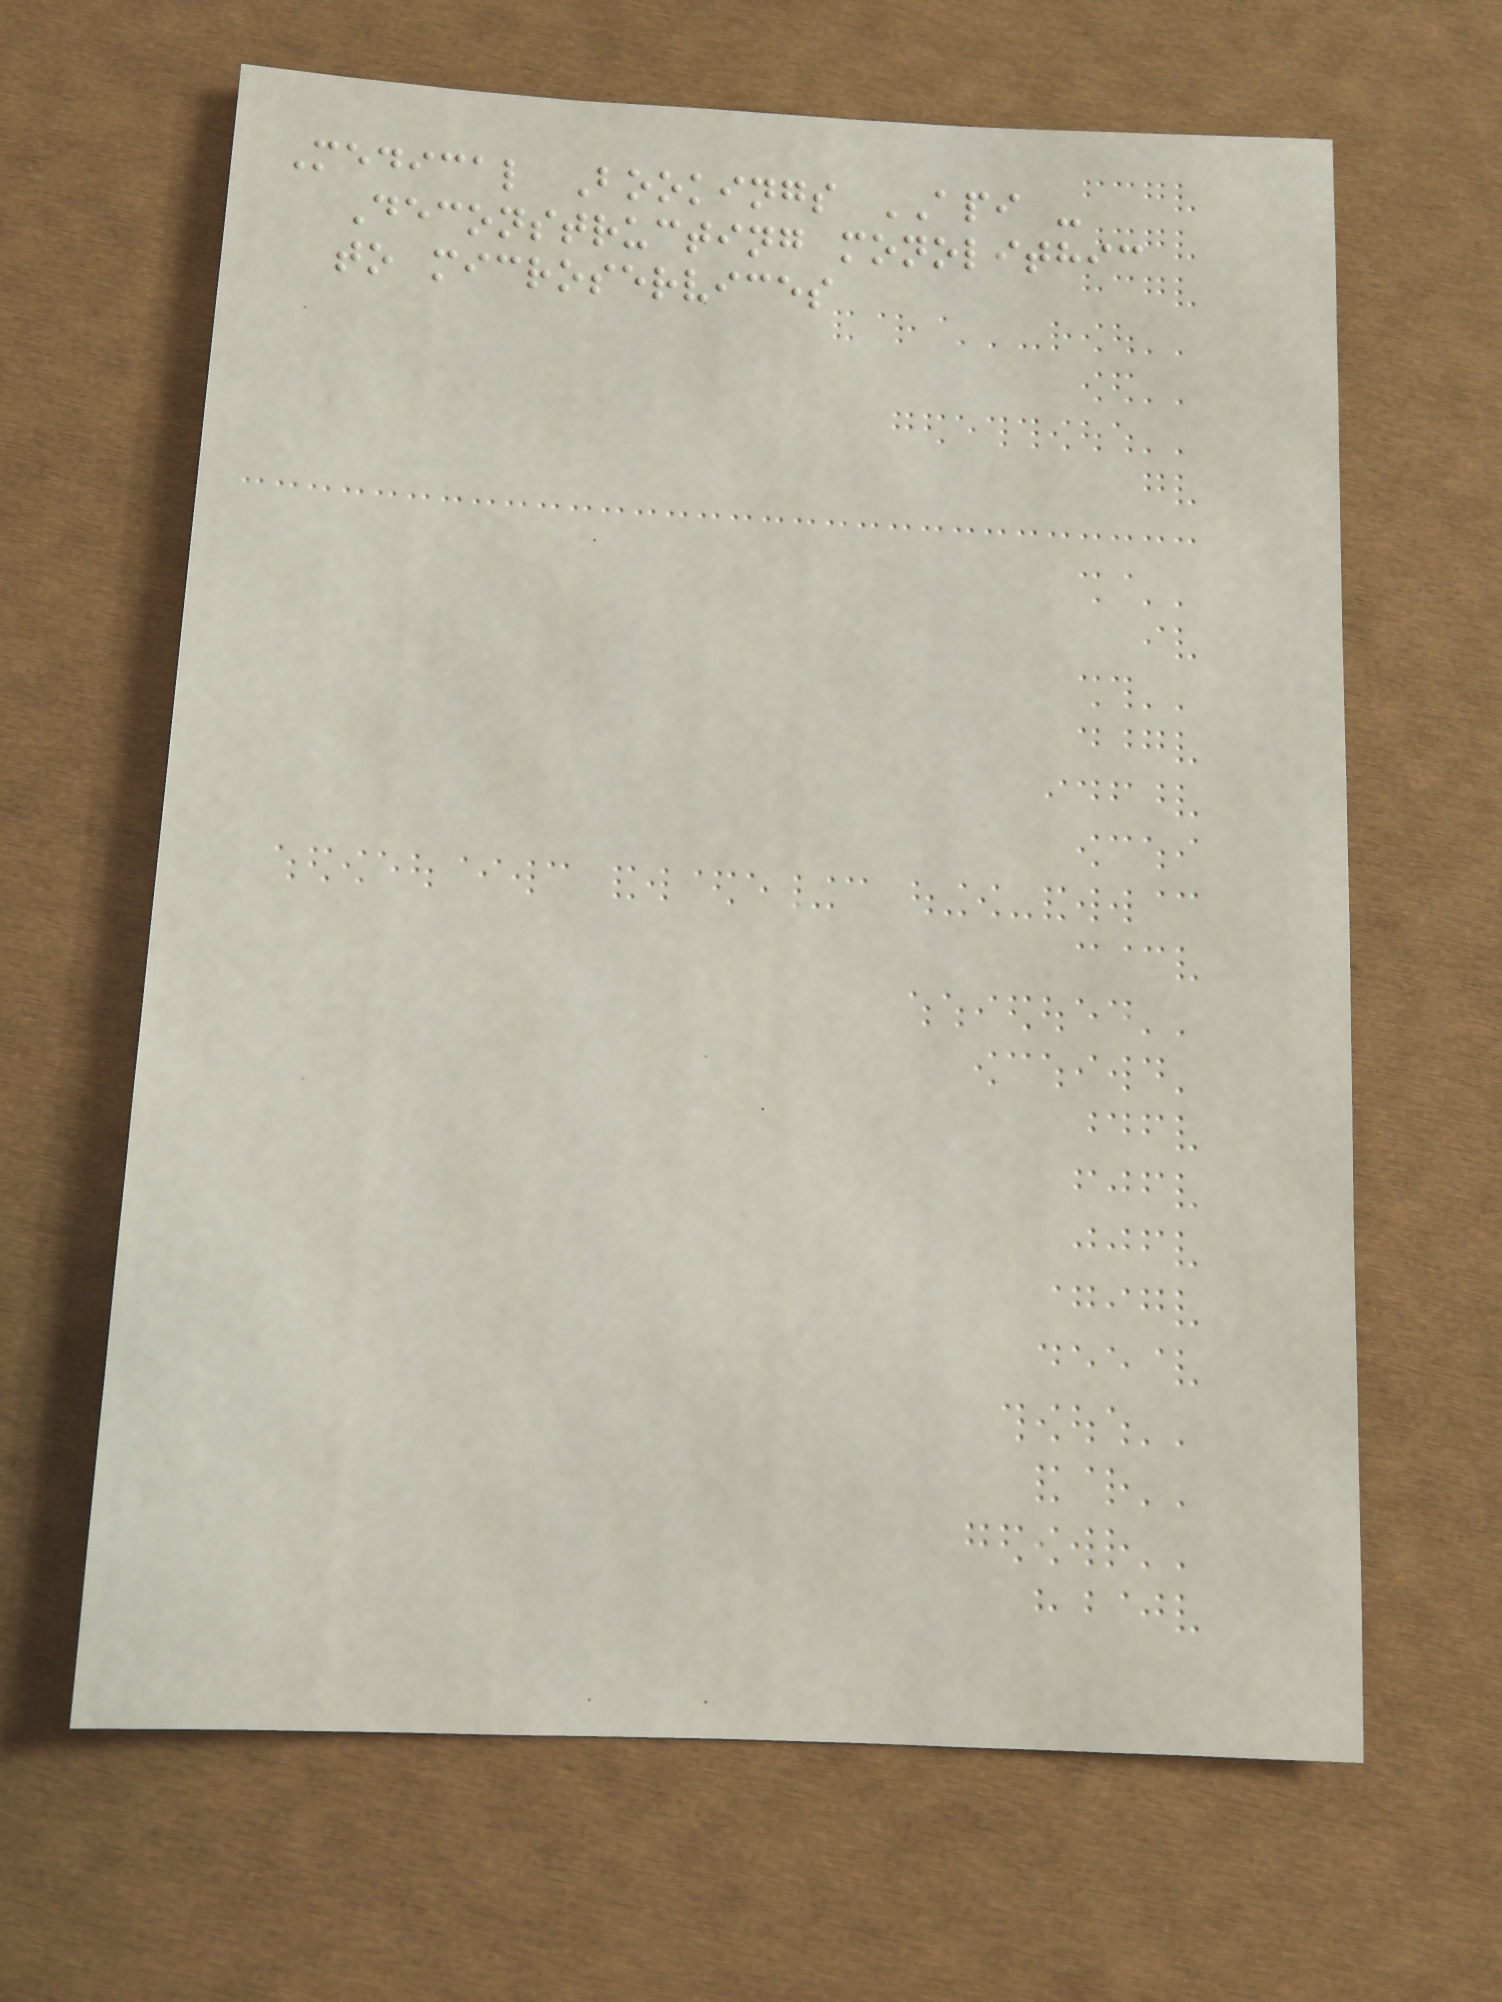Medical Bookings API -
Deconstructing monolithic
to microservices
